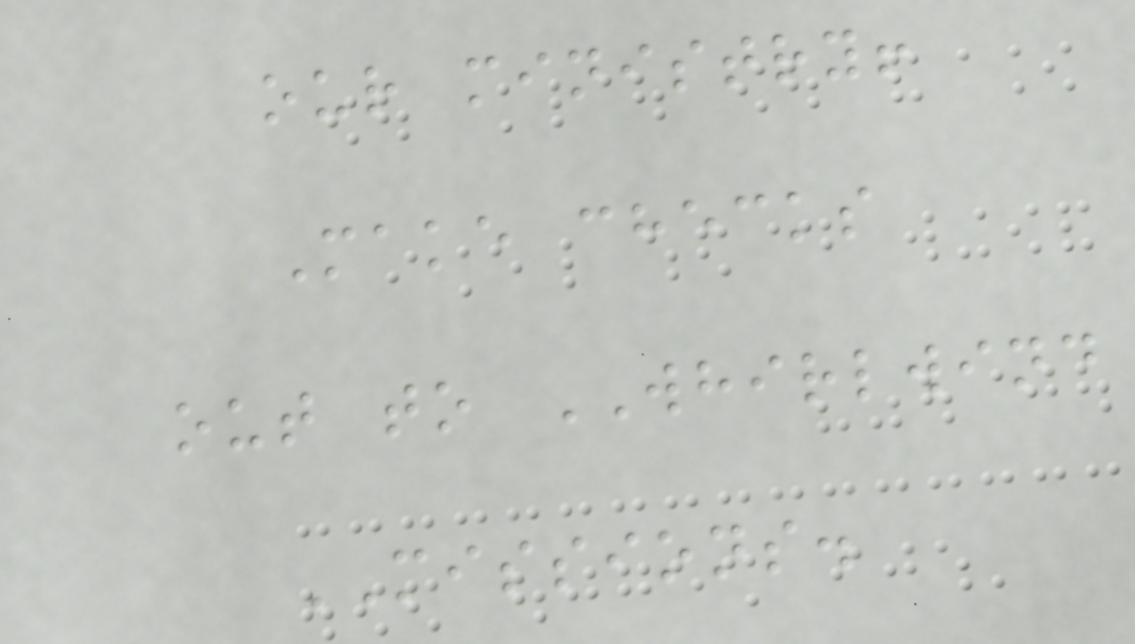our ministry!
Make checks
out to WHIRLWIND
MISSIONS.
